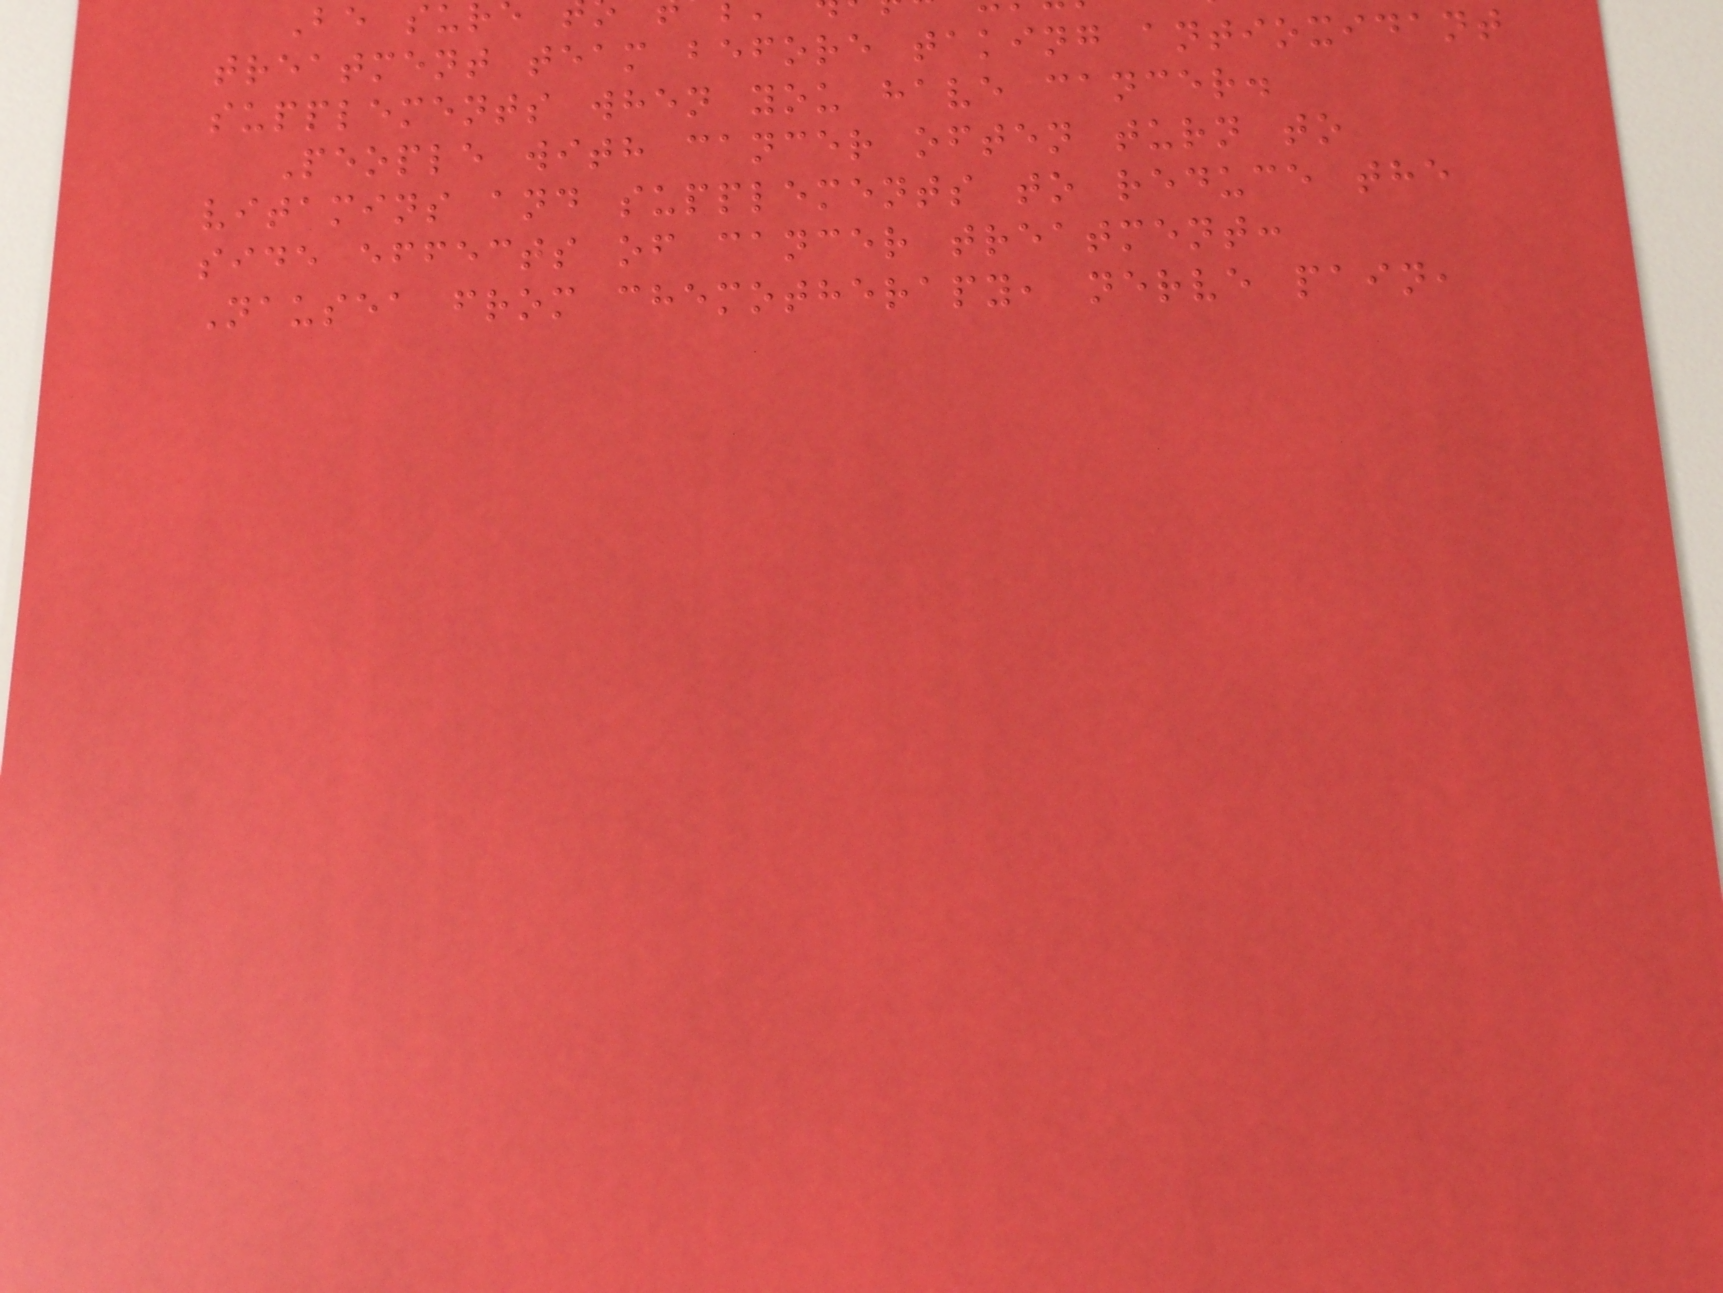treatment team before taking antioxidant
supplements when you have cancer.
People with cancer often turn to
vitamins and supplements to reduce the
side effects of cancer treatment:
Nausea from chemotherapy, nerve pain,
